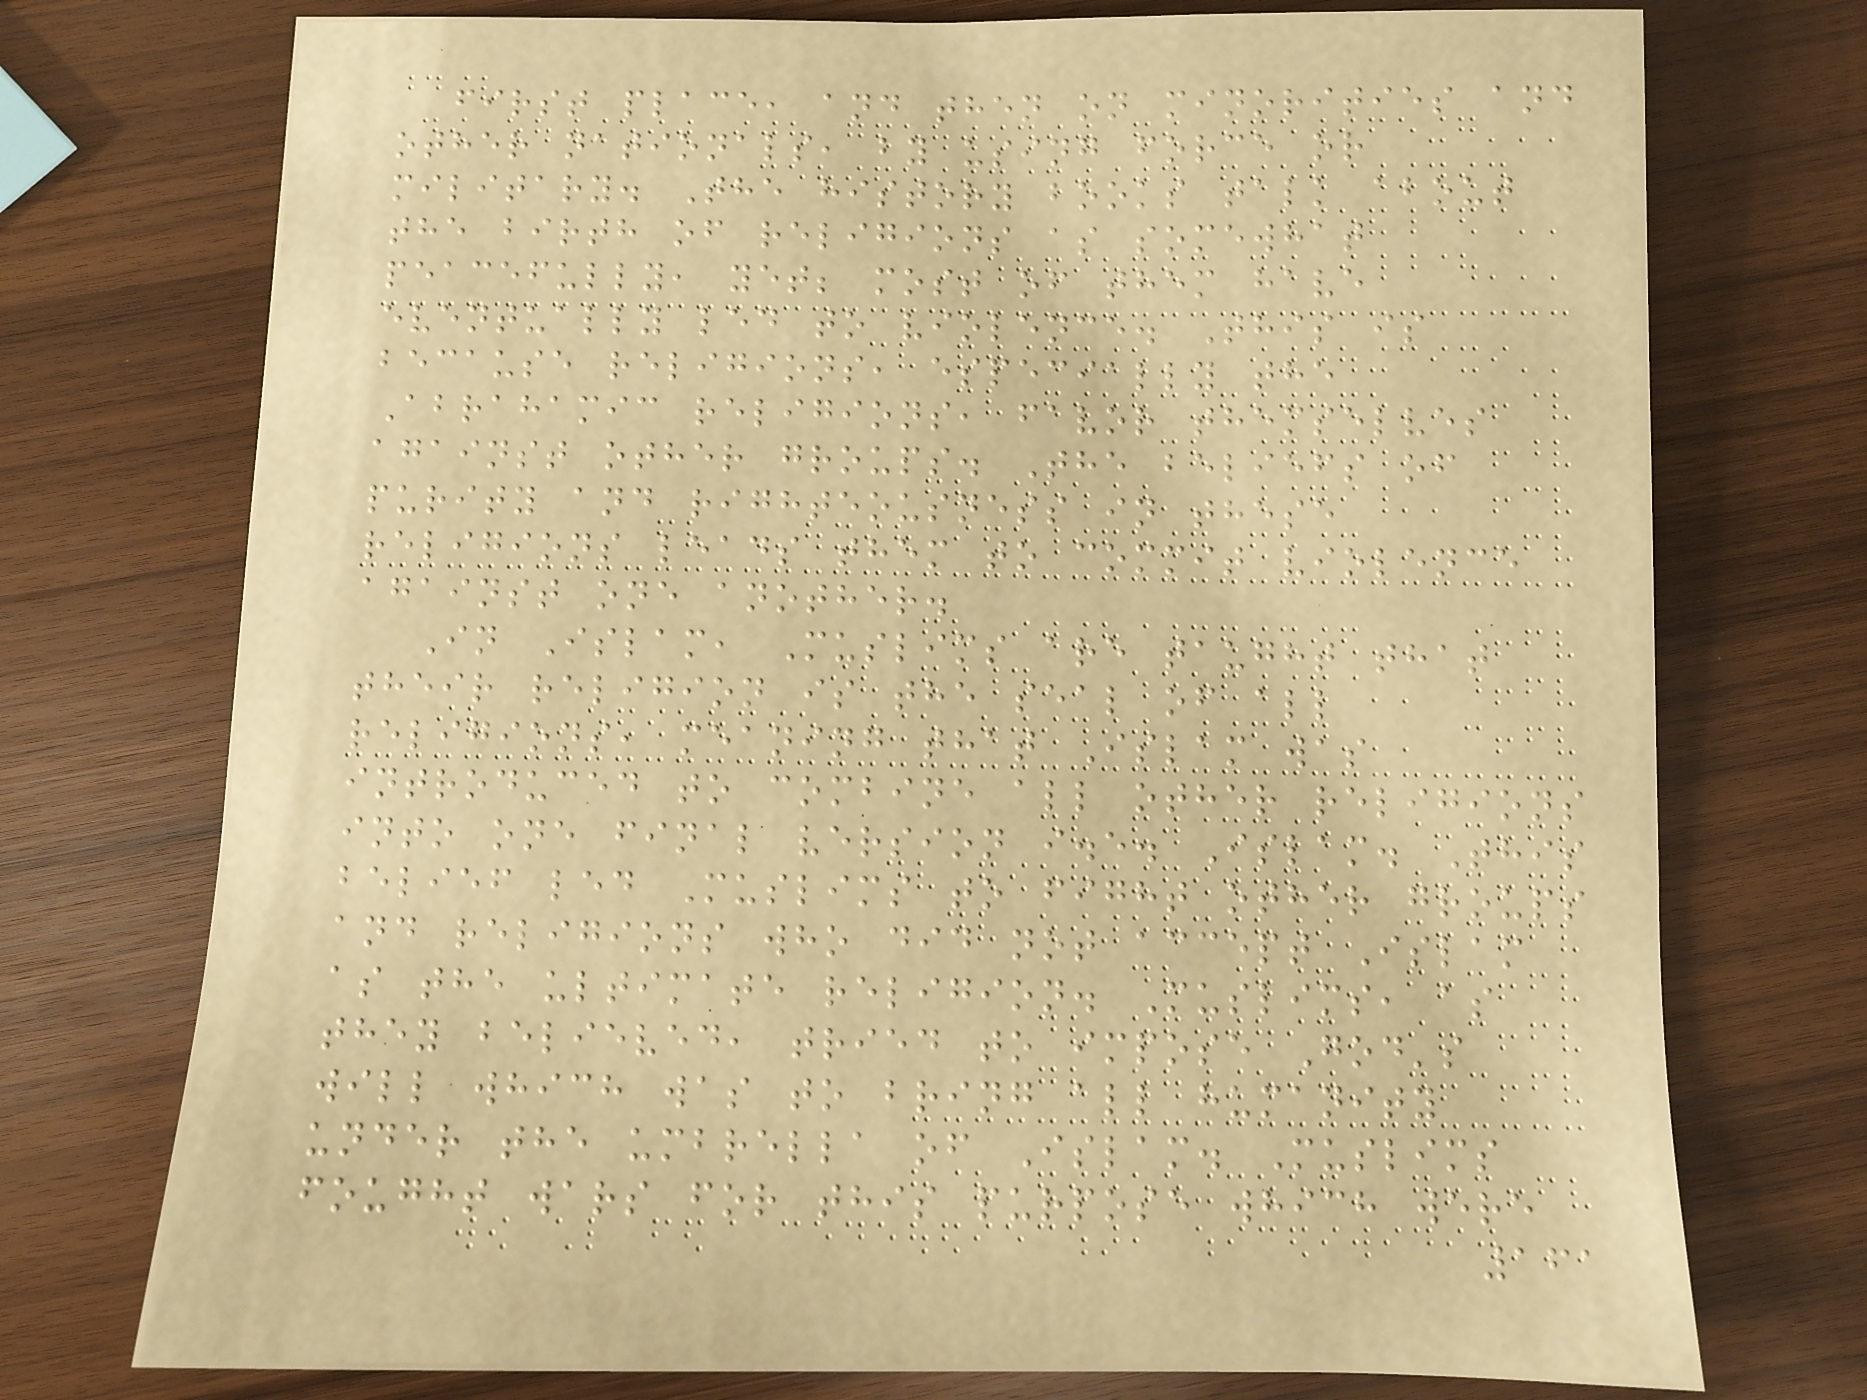first place, and then on minorities and
other nationals, by using force or
military. The history books talk about
the birth of religions as somewhat
peacefully, yet; most of them have
eventually led to violence. This is
because religions, especially the
Abrahamic religions, favor themselves
against other groups. The beliefs of
purity and righteousness in these
religions leads them to commit violence
against one another.
In Islam, Muslims are taught that
their religion is the seal of all
religions, meaning that Islam was
introduced to combine all other religions
into one final version i.e. Islam. This
belief led Muslims to fight other groups
and religions who did not accept Islam
as the ultimate religion. Muslims, as
they believed, tried to impose God's
will which was to bring all humanity
under the umbrella of Islam. Muslims
fought wars for this purpose which were
161
